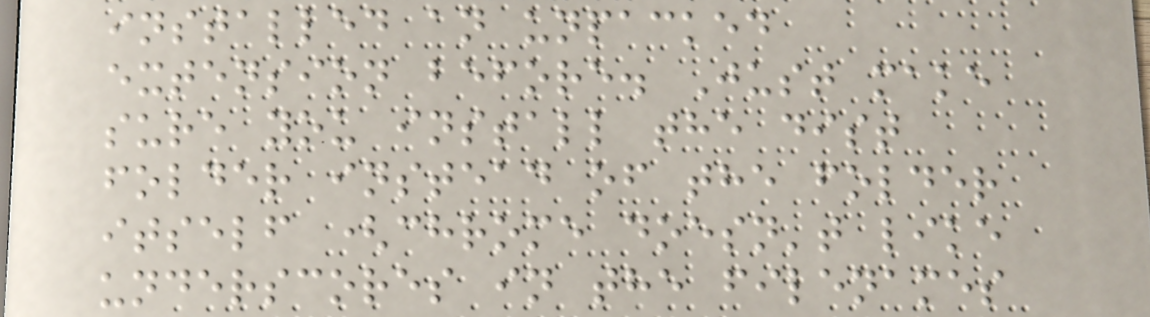installed an unpacked
extension before. Just make
sure you install the dist
folder instead of the folder
itself (chrome doesn't like
underscores in the filenames
